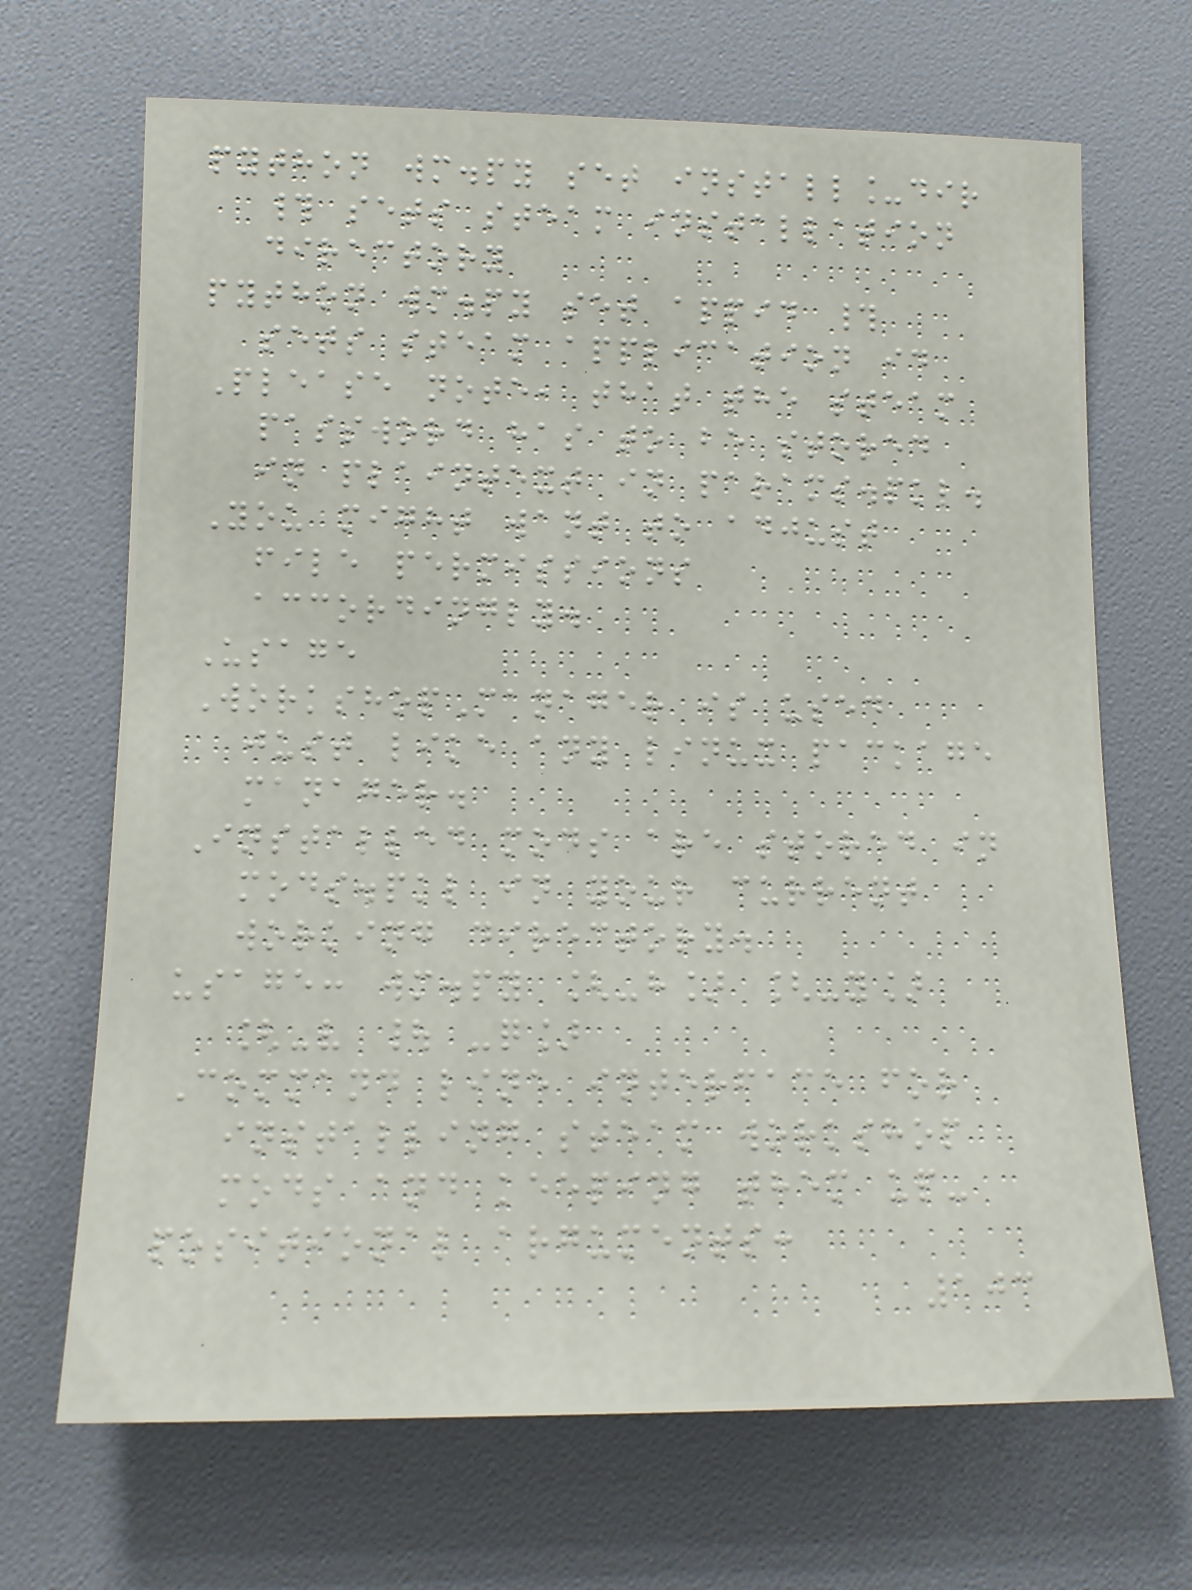python wm.py set install_dir
# sets steam installation
directory
python wm.py set appid #
sets steam application id
Please note, that the steam
password has to be stored
in plaintext in params.pkl.
You might want to adjust
file permissions
accordingly.
Usage
WorkshopManager is used
just like any linux package
manager.
Installed mods are stored in
mods.pkl in your current
working directory.
usage: wm.py [-h] [-y]
[-v | -q]
Command line interface for
installing steam workshop
mods and keeping them up-
positional arguments:
103
